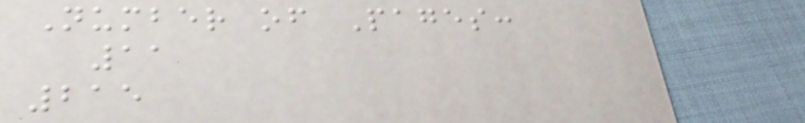Number of Pages:
11
215
